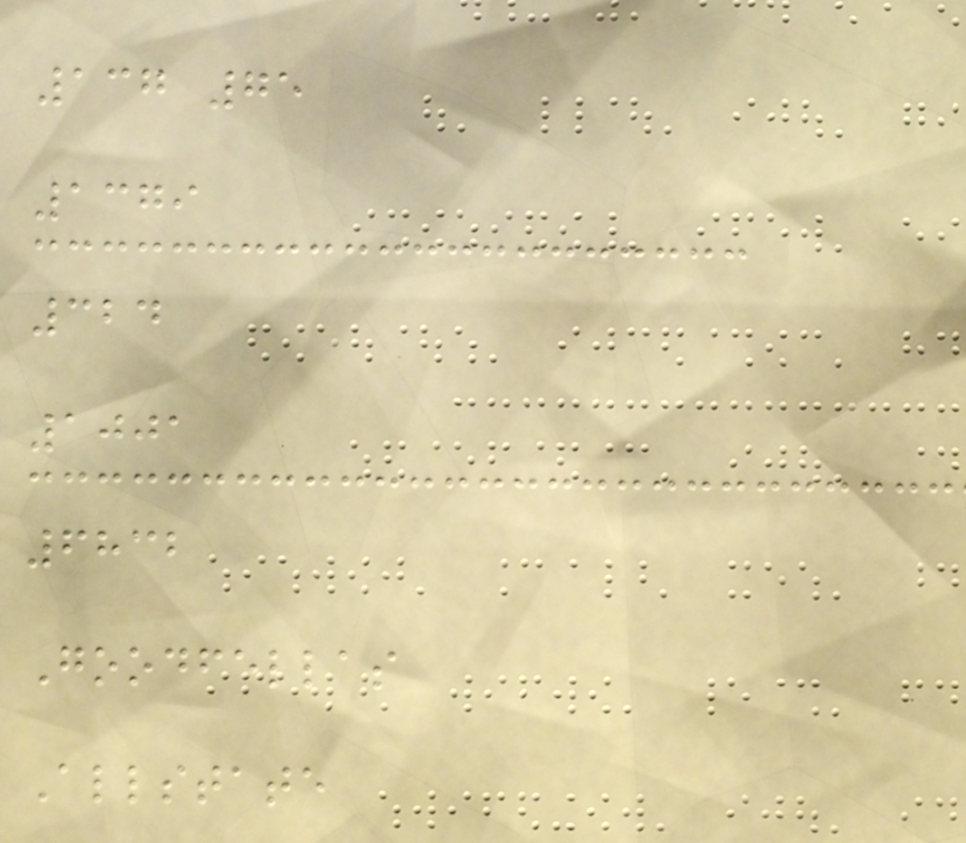137 75
1379
324
1001
6832
Goodfellas
Allstate
